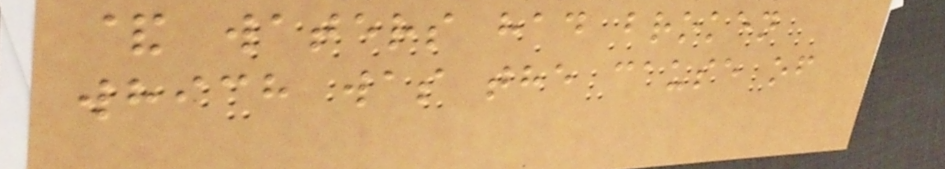& waters had broken
which was the cause of
